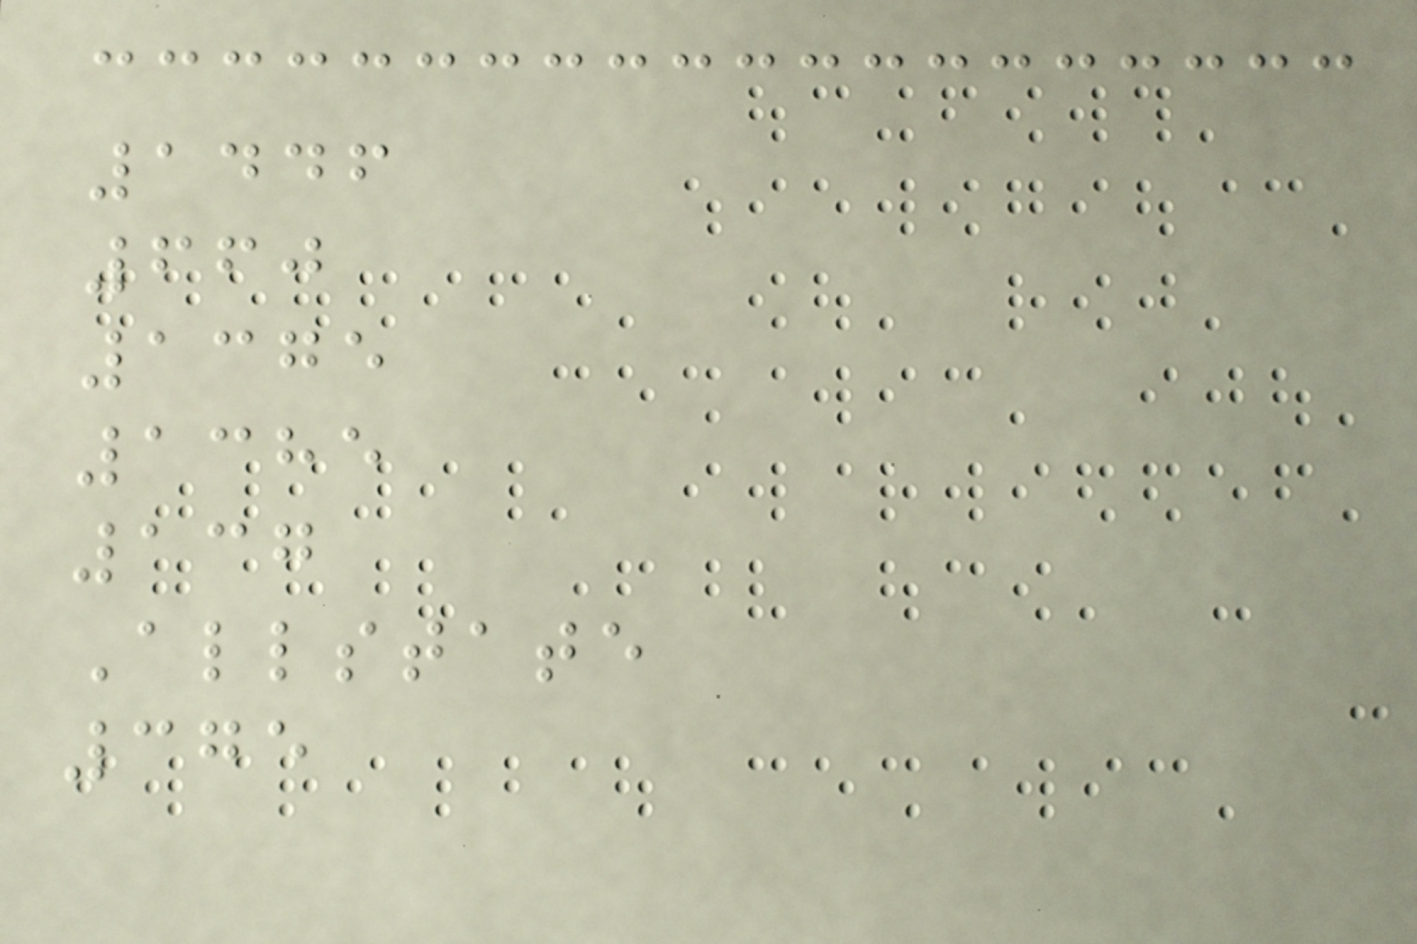1446
660
1375
1385
137
Allstate
375
